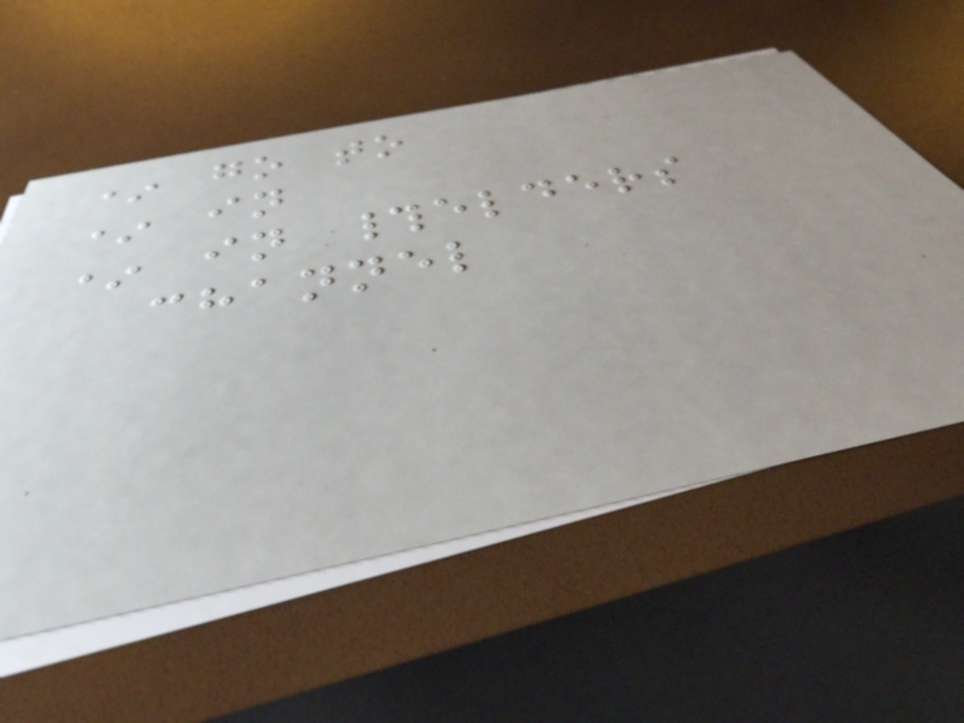* go to
* in
* in #elders
channel
